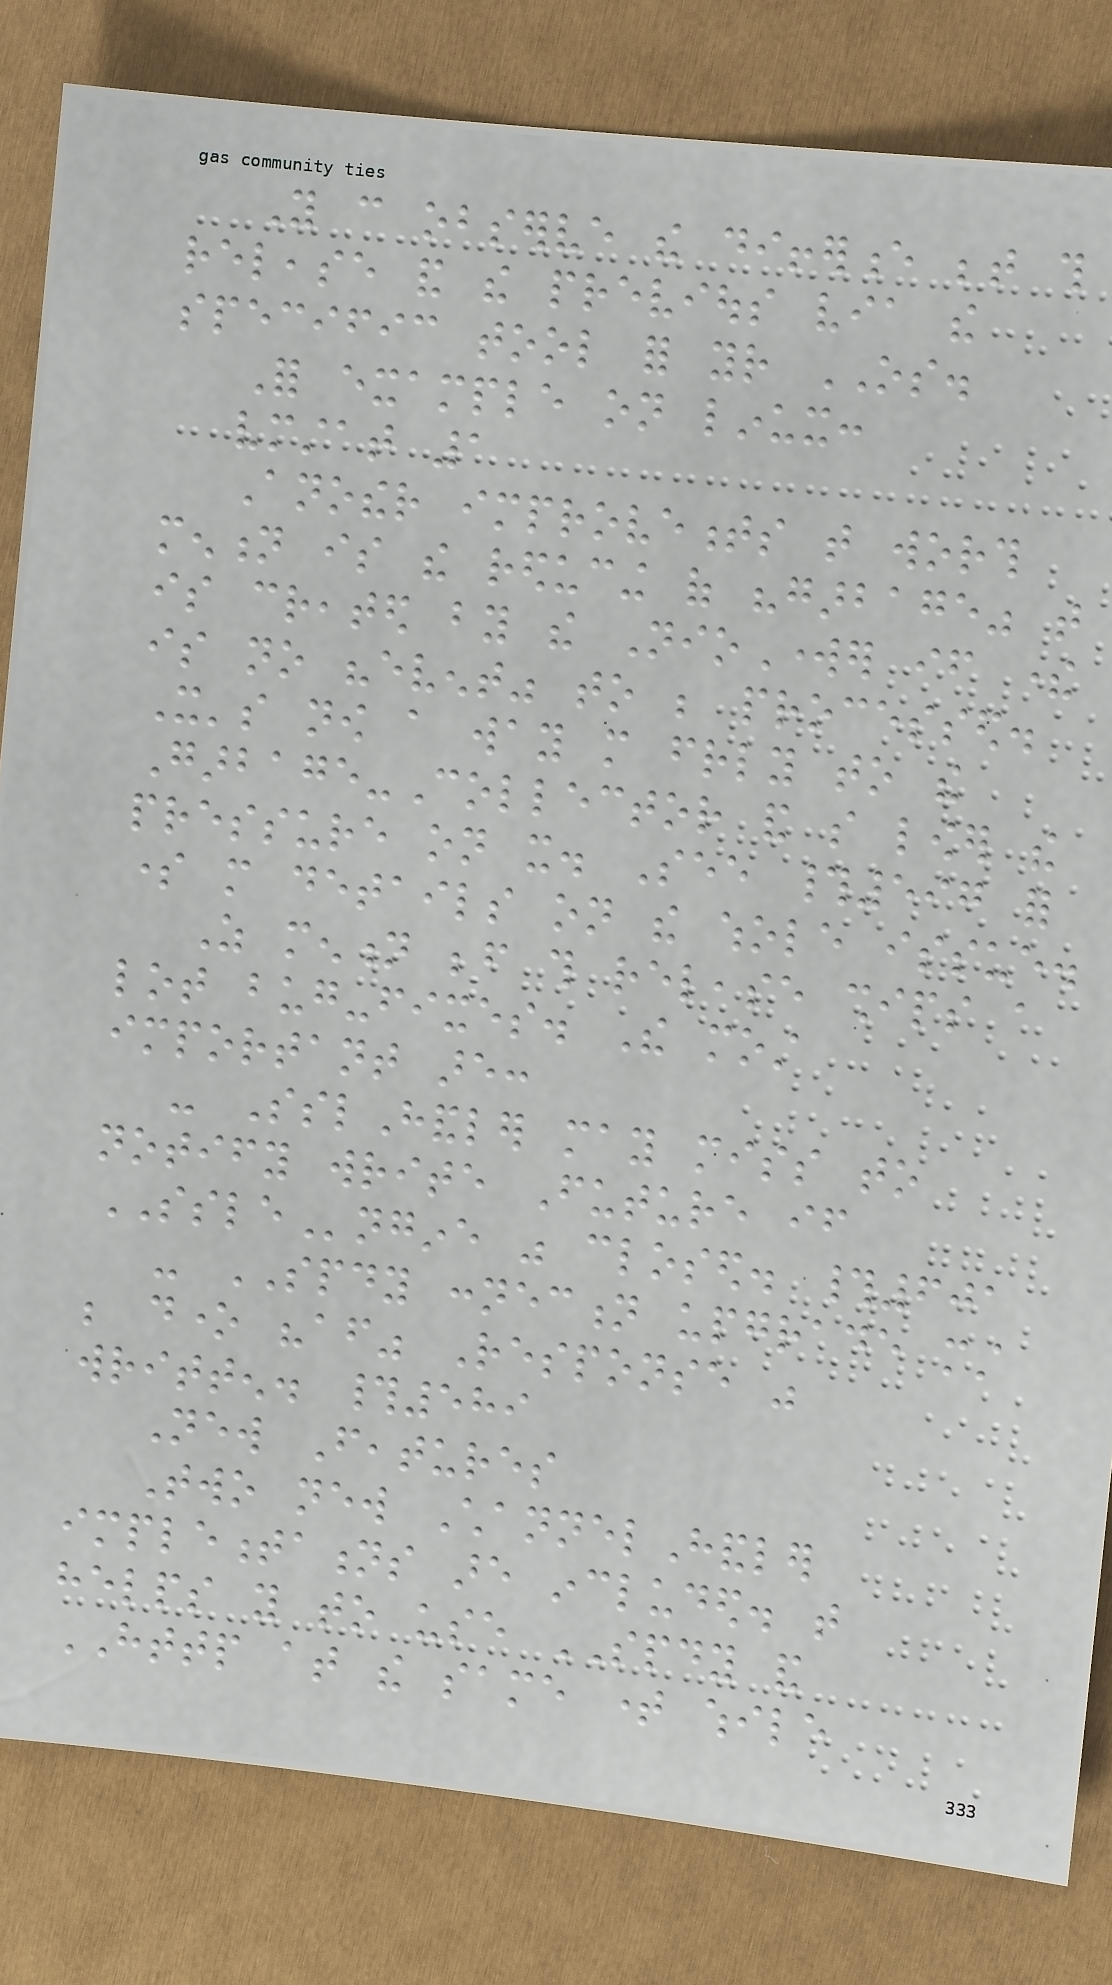You can observe the difference between this
release and the previous via the
specific tool for your OS.
For example on linux:
vmstat 1
Another improvements that worth
mention is the reducing of "garbage" that
is created by the NioWorker if there
is no "event" to be processed.
It's now a way more friendly to the
Garbage-Collector and so lower the
pressure on it. See #597 for
some more details on the whole issue.
As mention before this release ships a
lot bug-fixes. The most
important are:
- SslHandler may miss to
notify write Future if
SSLEngine was closed. #601
- SPDY connection upgrade must
be done "after" Response was
written. #589
New Features
Two new ChannelHandler
implementations are included. that
helps you to use SPDY and
HTTP at the same time while
